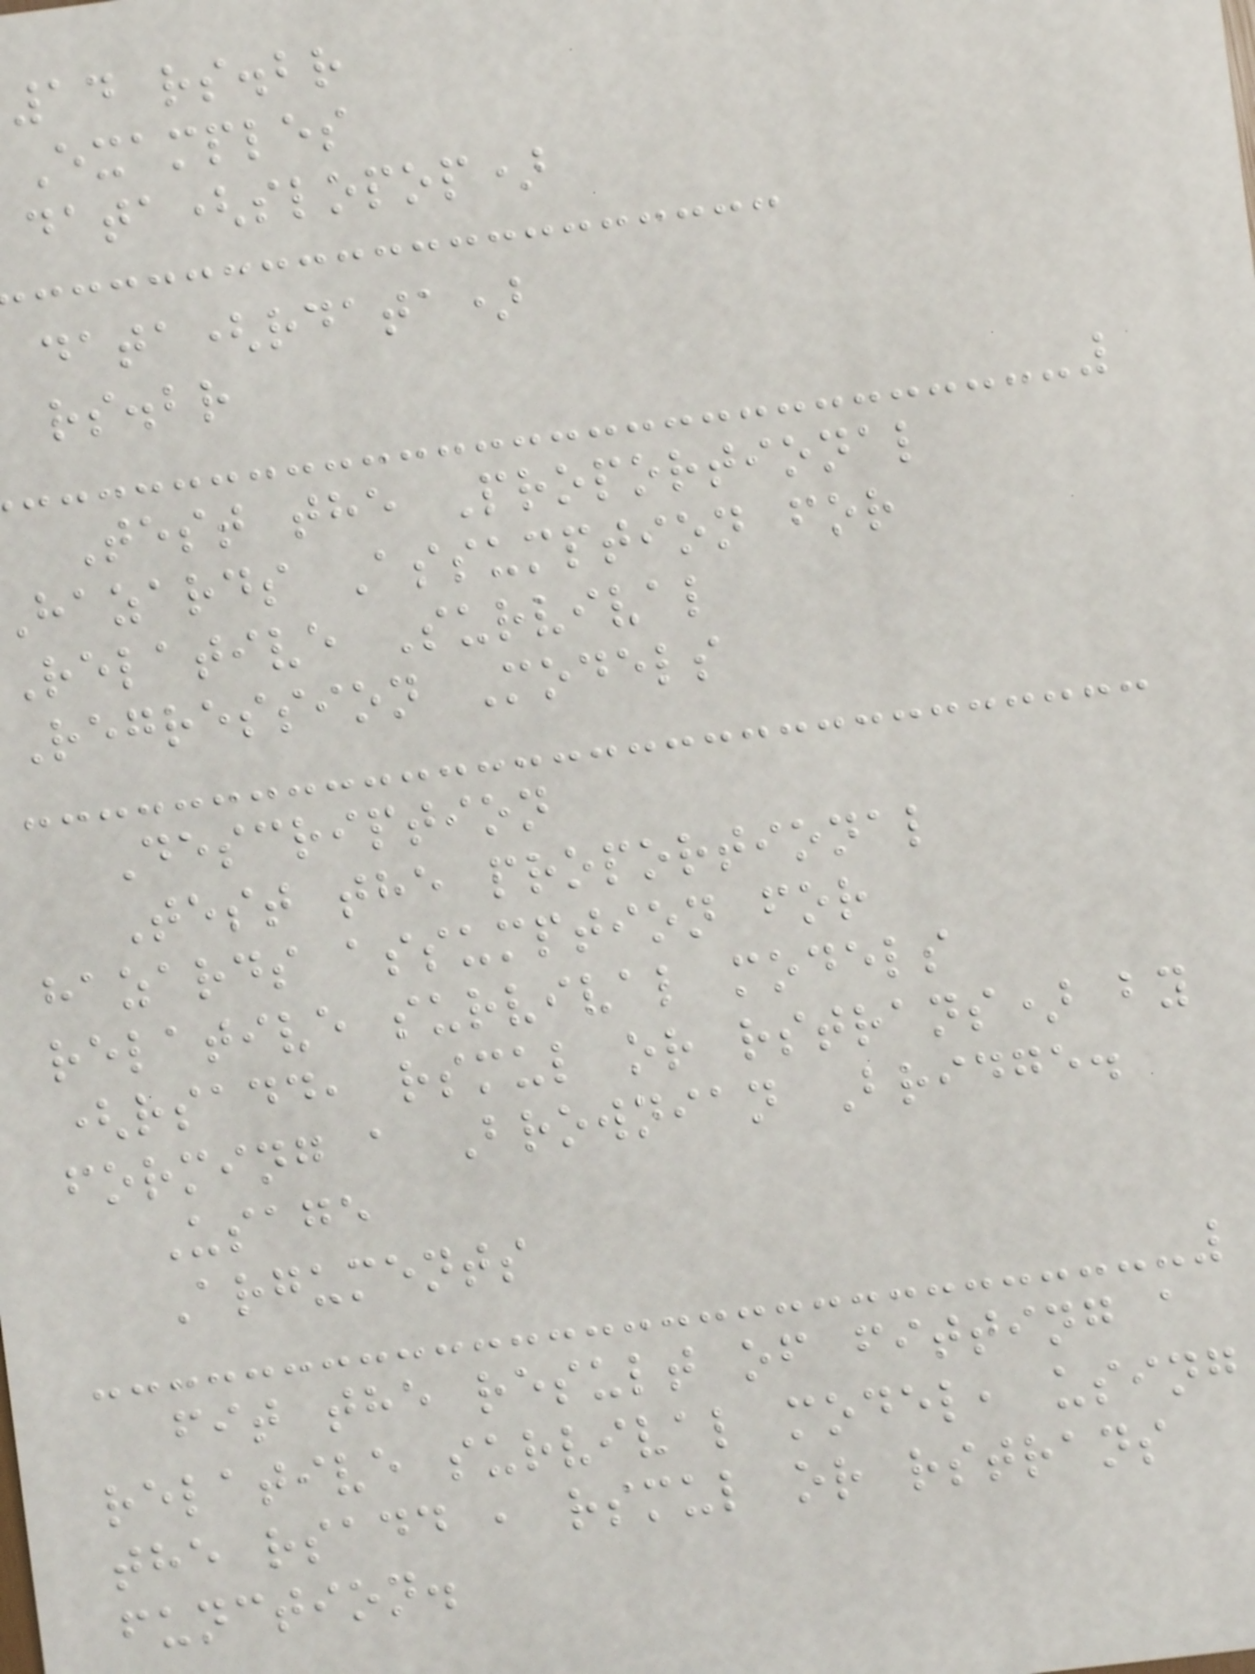14 rs.br
Examples
data(slopop)
data(rdata)
rs.br
Test the Proportional
hazards Assumption for
Relative Survival
Regression Models
Description
Test the proportional
hazards assumption for
relative survival models
(rsadd, rsmul or rstrans) by
forming a Brownian Bridge.
Usage
Arguments
fit the result of fitting a
relative survival model, using
the rsadd , rsmul or rstrans
function.
